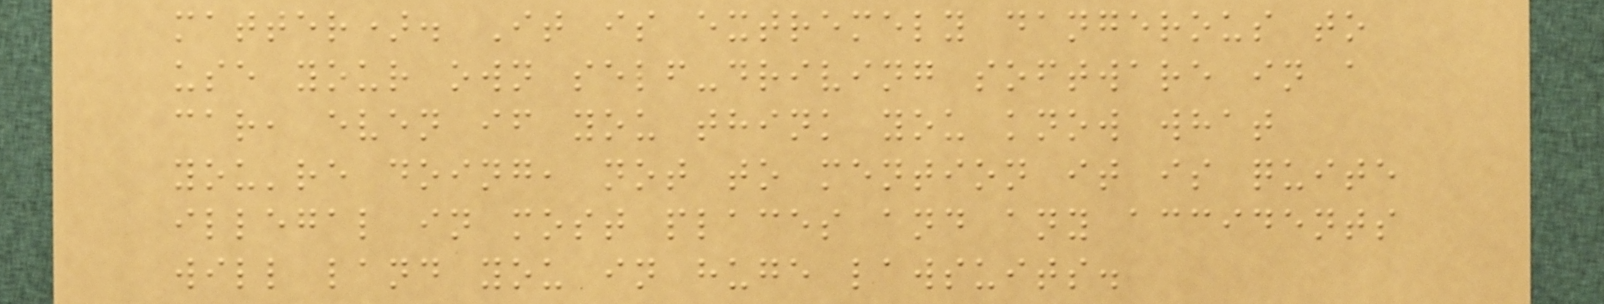matter). It is extremely dangerous to
use your own self-driving software in a
car, even if you think you know what
you're doing, not to mention it is quite
illegal in most places and any accidents
will land you in huge lawsuits.
